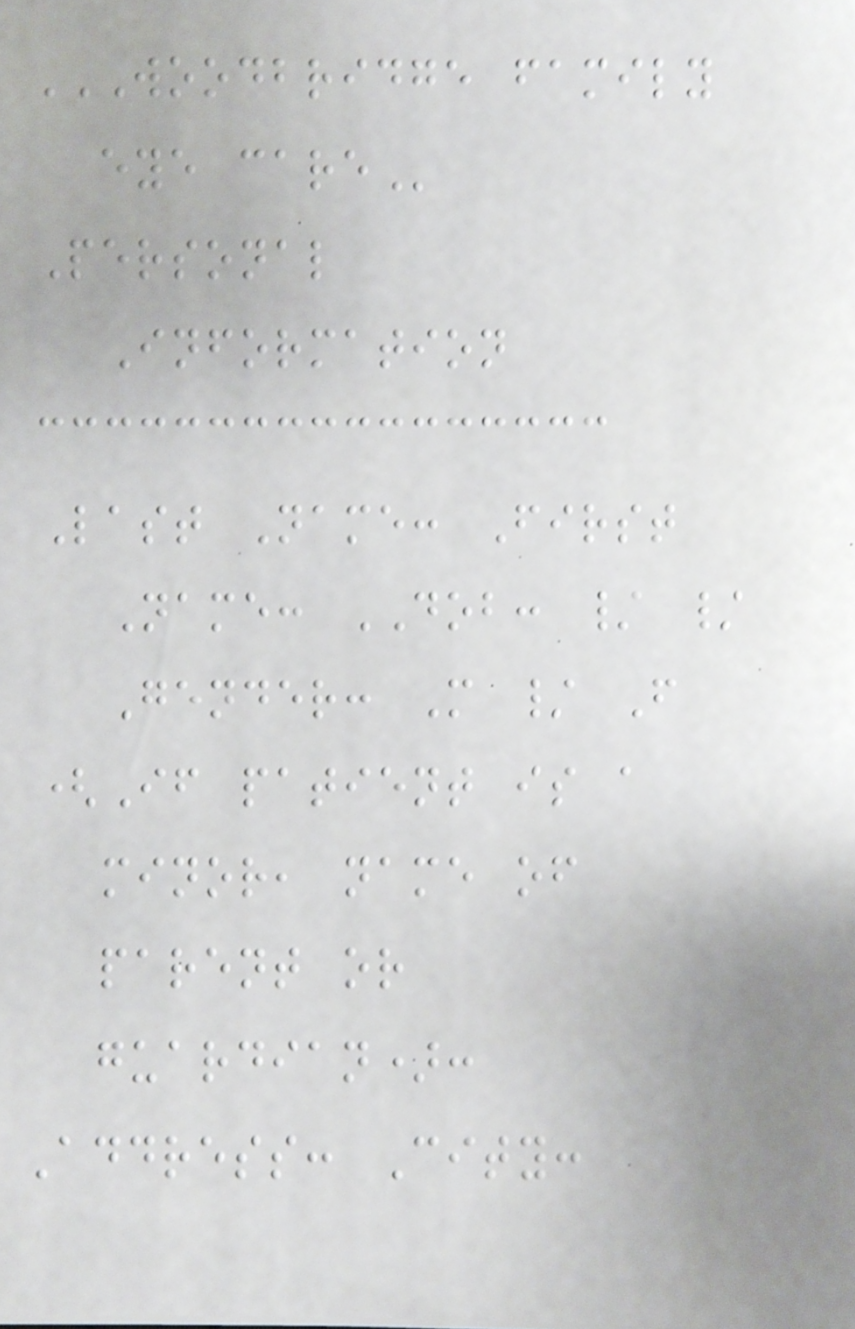WOODBRIDGE FAMILY
EYE CARE
Personal
Information
Last Name: First
Name: DOB: / /
Gender: M / F
(If patient is a
minor, name of
parent or
guardian):
Address: City:
